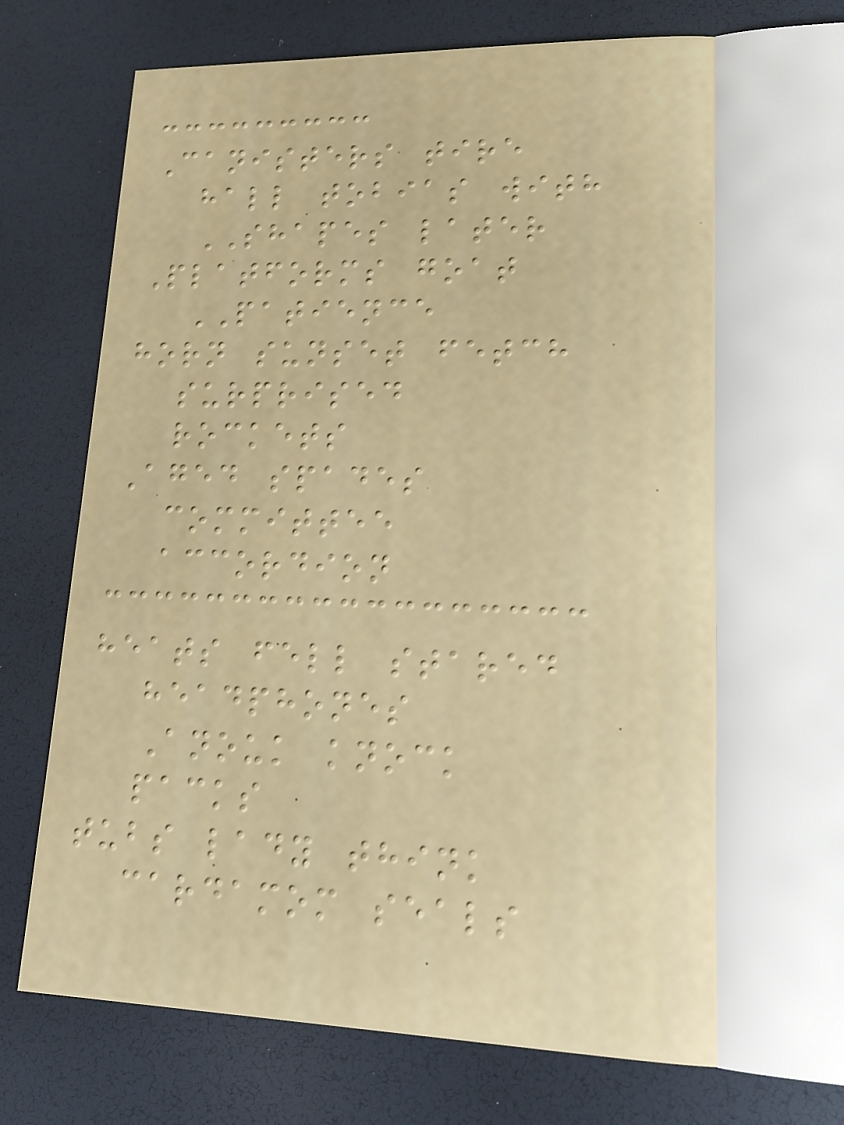Canisters tire
hall tobias with
SHAPES later
Platforms goat
PATIENCE
horn sunset fetch
surprised
rockets
Aged spades
committee
accordion
heats fell stared
headphones
Anouk knock
packs
tubs lady think
cardamom seals
